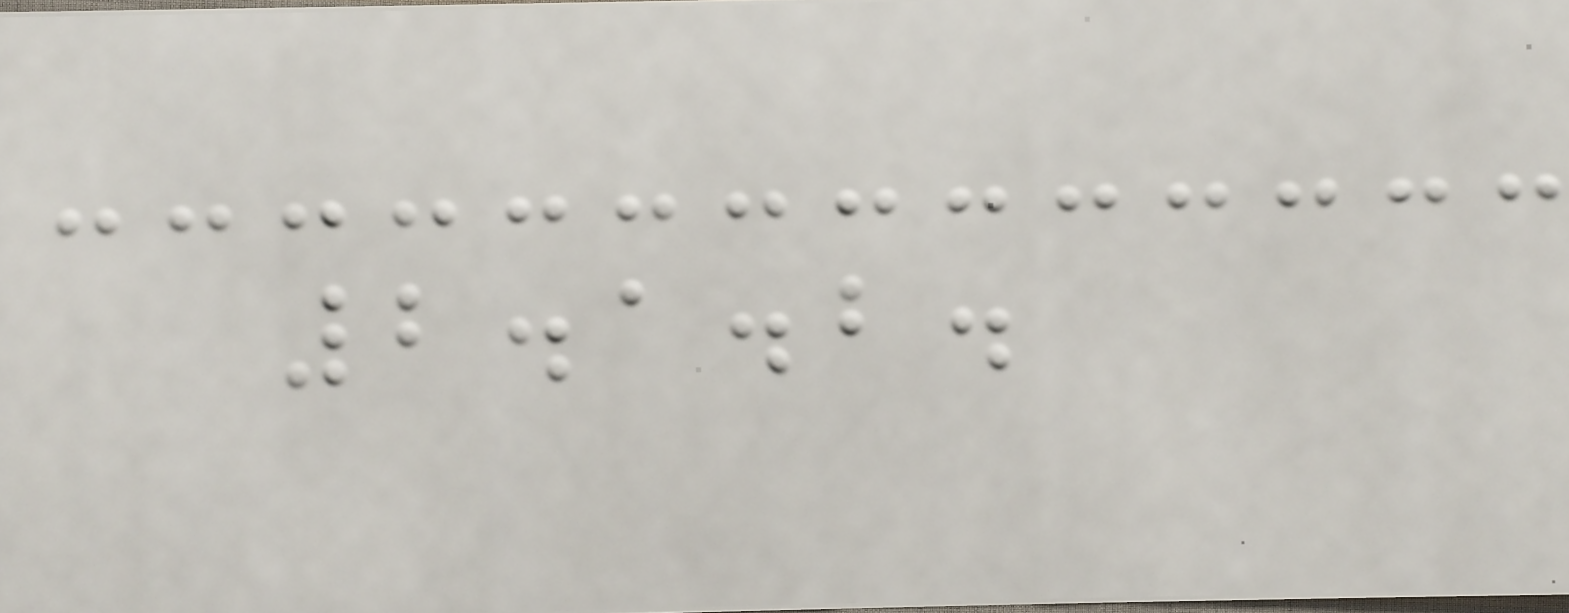2.1.2.
